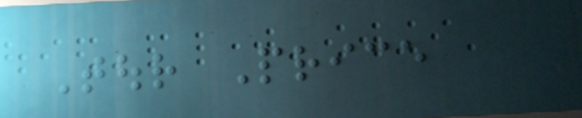Tour Price
